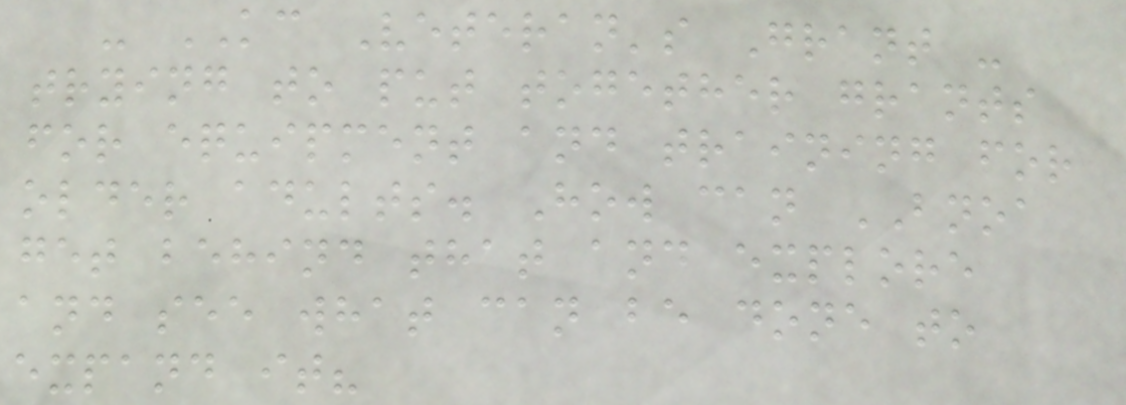- KC Veteran's Grant -
trying to put together grants
for equipment and training for
older adults. How can BNOA
get behind that and explore
and see what can be done to
expand it?
